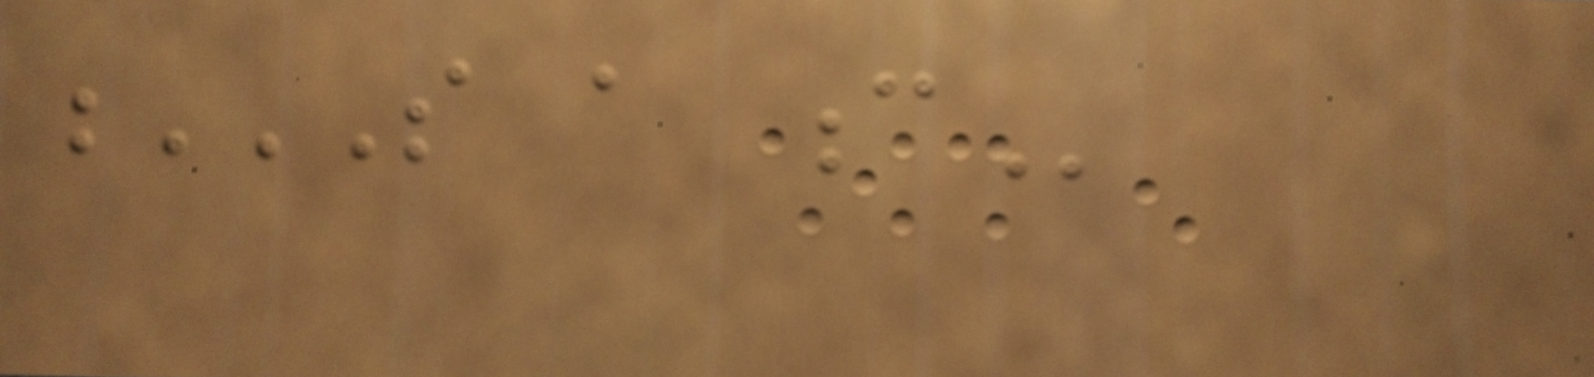S A C
